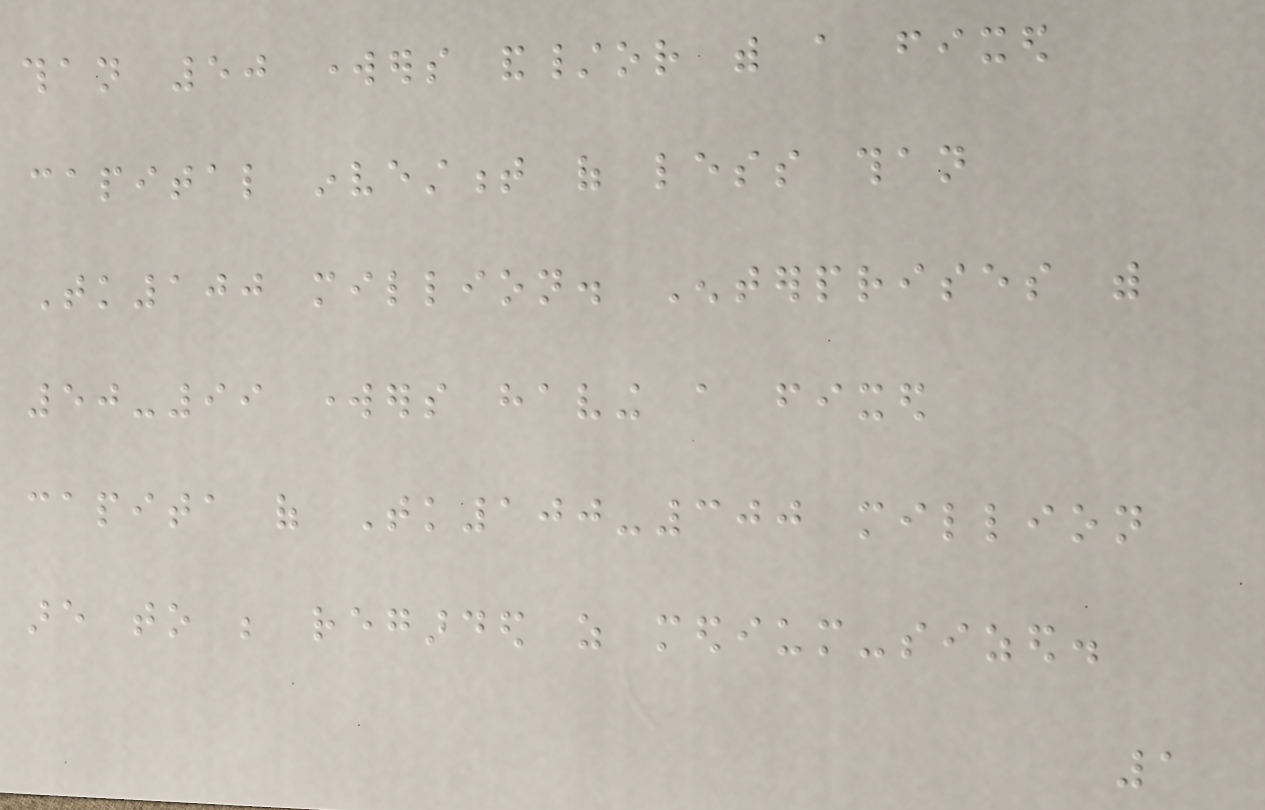than 50 workers and/or with a fixed
capital investment of less than
Tk100 million. Enterprises with
50-99 workers having a fixed
capita of Tk100-300 million
are to be regarded as medium-sized.
1
